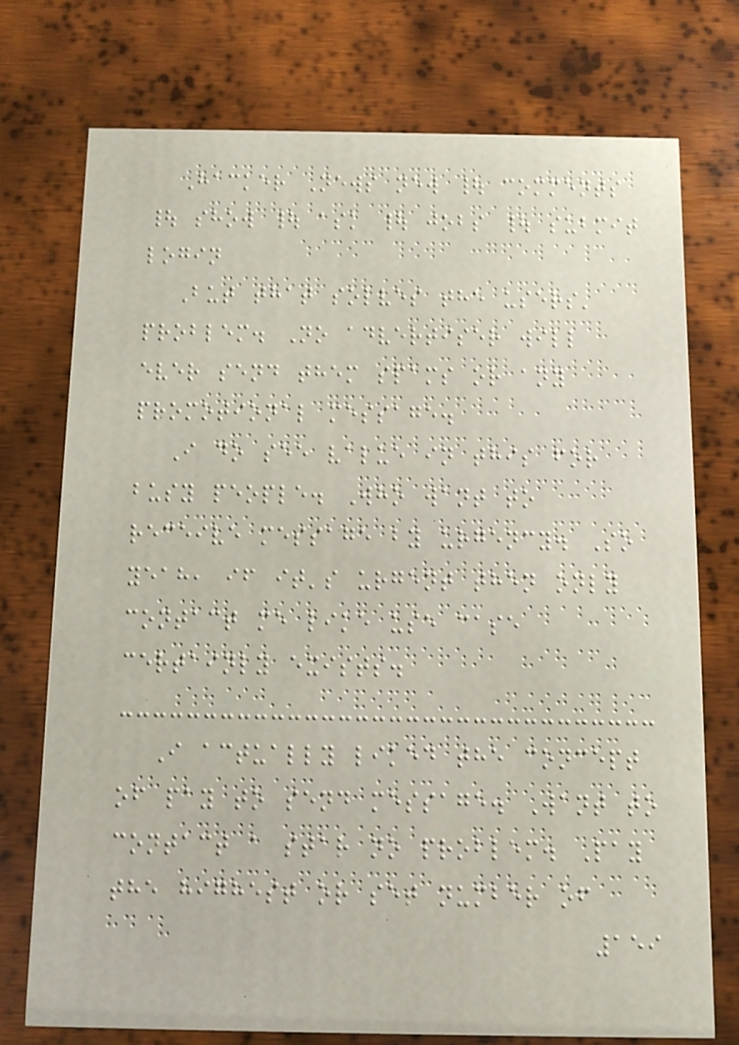Hacker News new | comments
| show | ask | jobs | submit
login
But that solves the users'
problem. No advertiser will
ever send them spams or any
promotional message.
I do see value in this for
busy people. Who want to
receive message by urgency. So
yeah, if it's urgent then only
contact me like use case
certainly exists.
I actually liked the concept
of pay to send message. Want to
contact a star no problem. Pay
the highest or set number of
159
